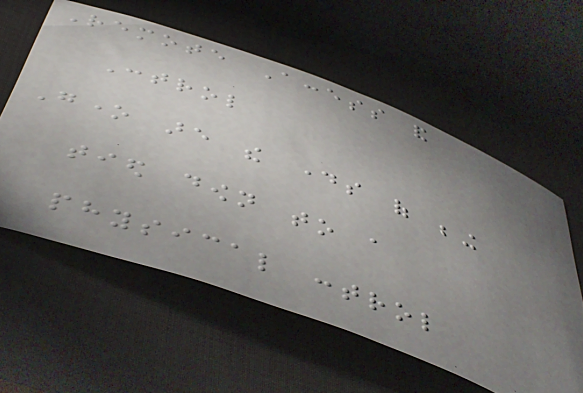Remote Access and
Control
Gone are the days of being
tied down to a
physical control
